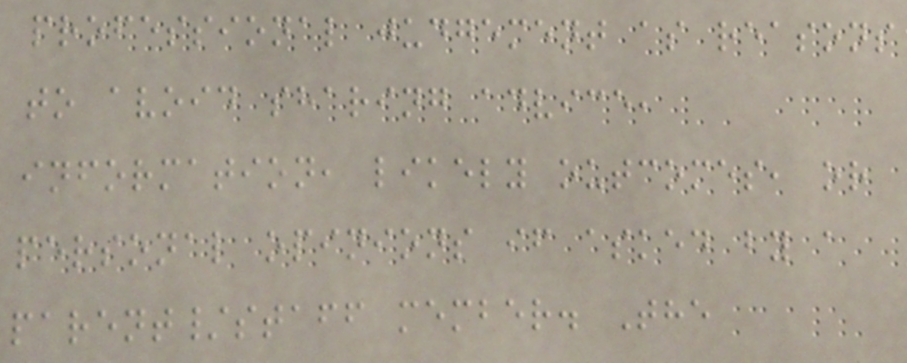professional judgement as reasons
to avoid sharing advice,
information, likely outcomes, or
personal opinions if asked by a
parent/staff member. The
